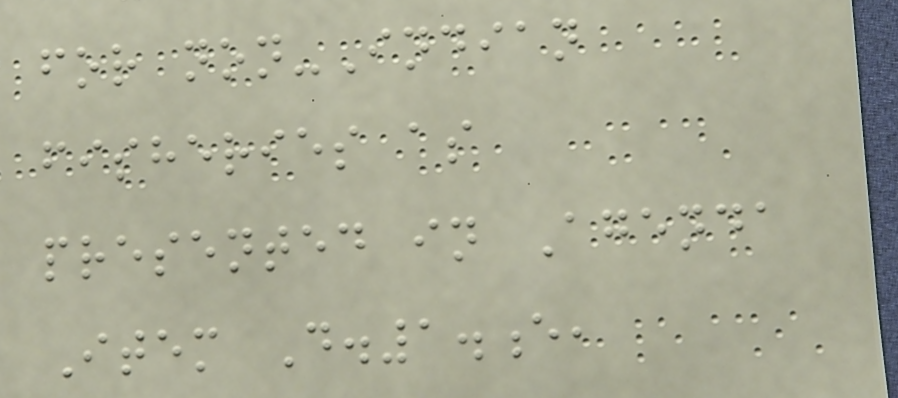for non-Indian
fisheries as
presented in Agenda
Item D.1.e,
